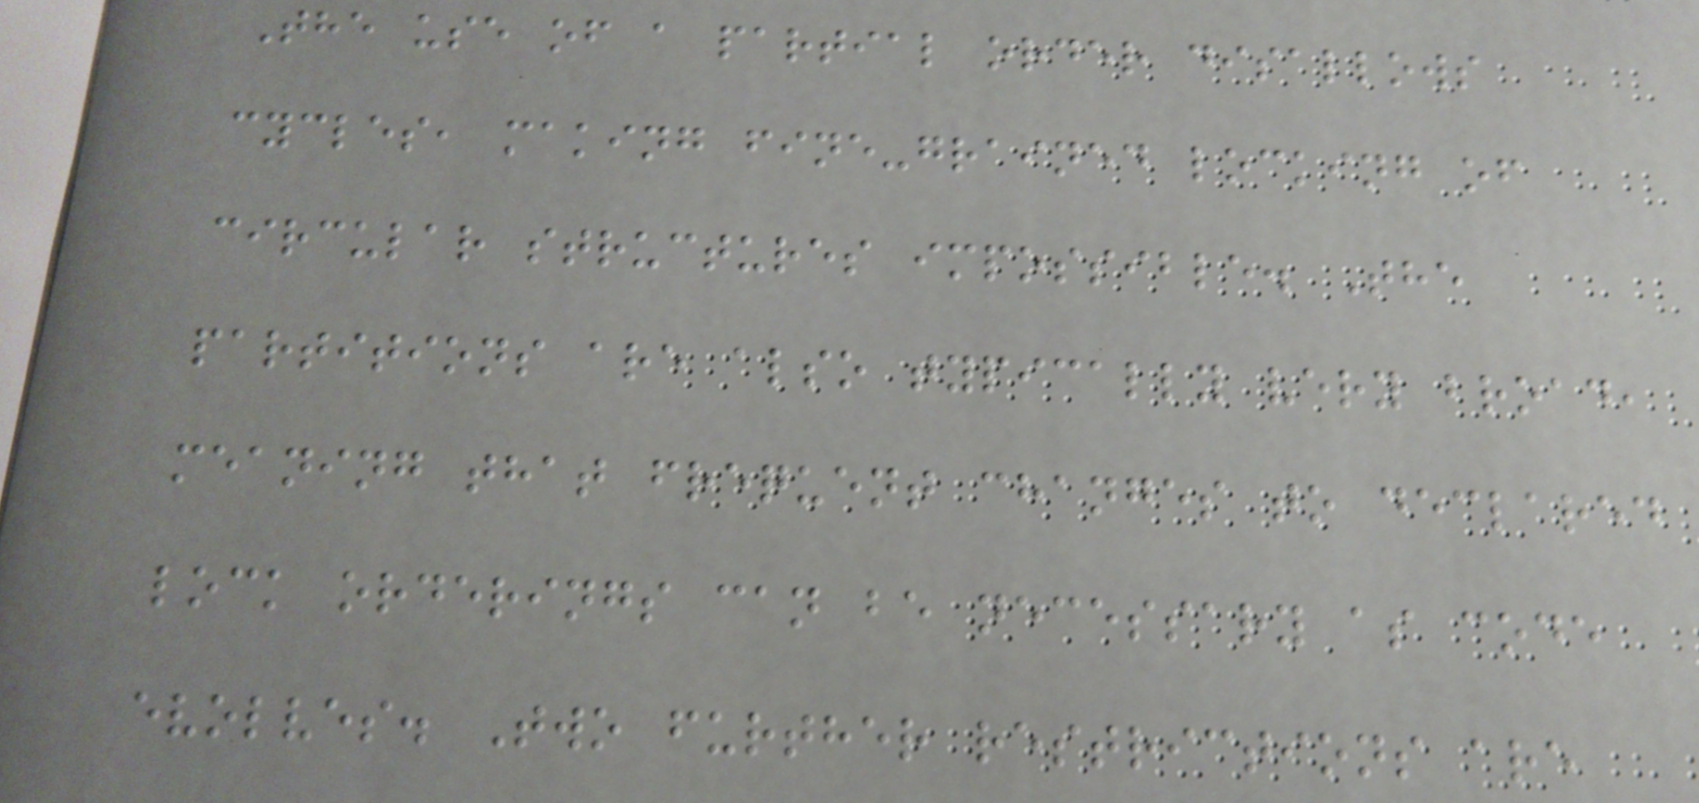The use of a partial order disallows
cycles, making fine-grained locking of
circular structures impossible. The
partitions are also typically very broad,
meaning that frequent changes to declared
lock orderings can be necessary as code
evolves. Two further restrictions are
